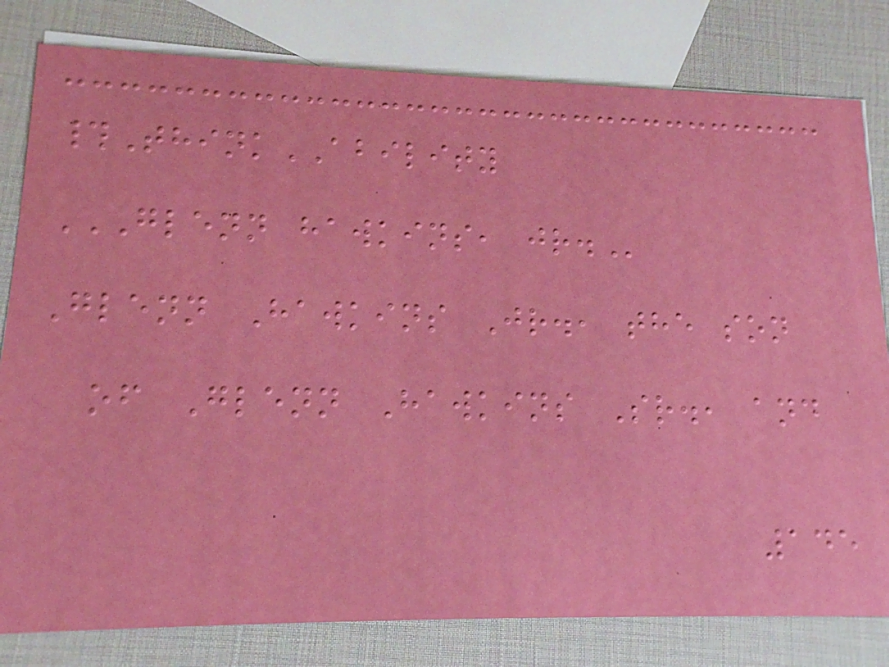#ThinkABILITY
GLENN HAWKINS, JR.
Glenn Hawkins Jr., the son
of Glenn Hawkins Sr., and
145
